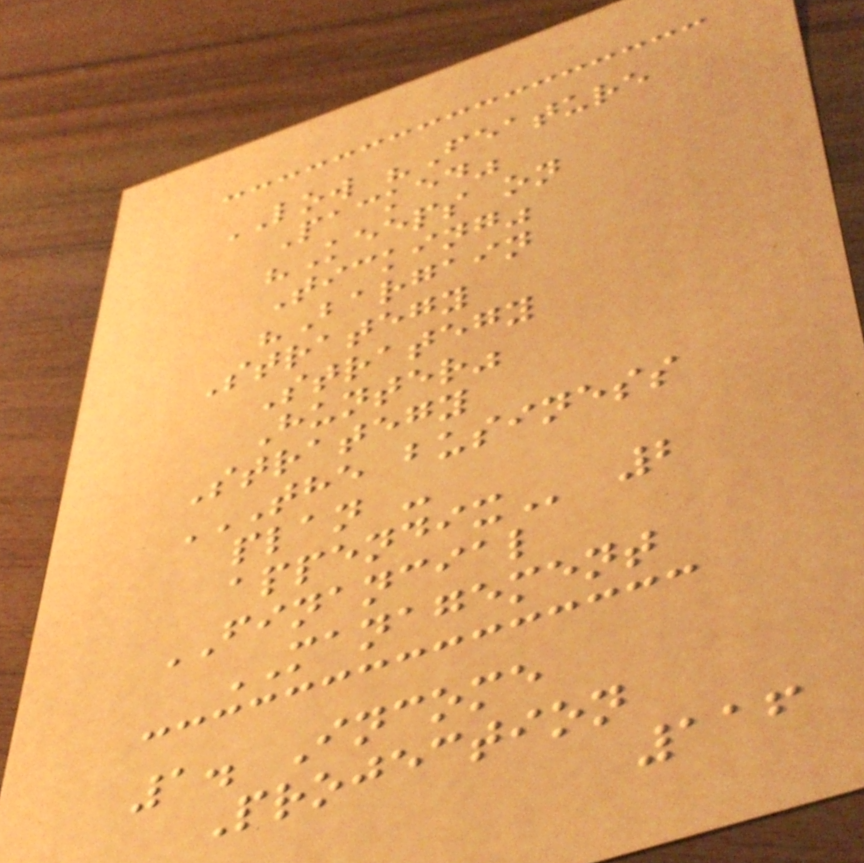LOW "Feature
Packed"
"Keeps on
Ticking"
"Bargain
Strategy
Strategy
Hunter"
Strategy
THE BUSINESS
PLAN -
APPENDIX 2
FINANCIAL
MANAGEMENT
1. Income
Projection
116
